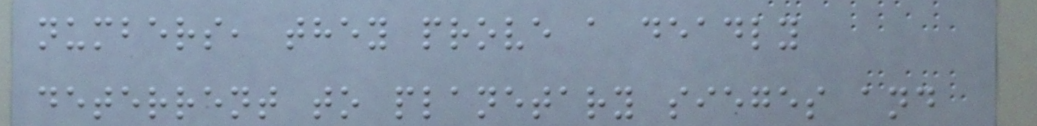numbers, they prove a deadly
deterrent to planetary sieges and
